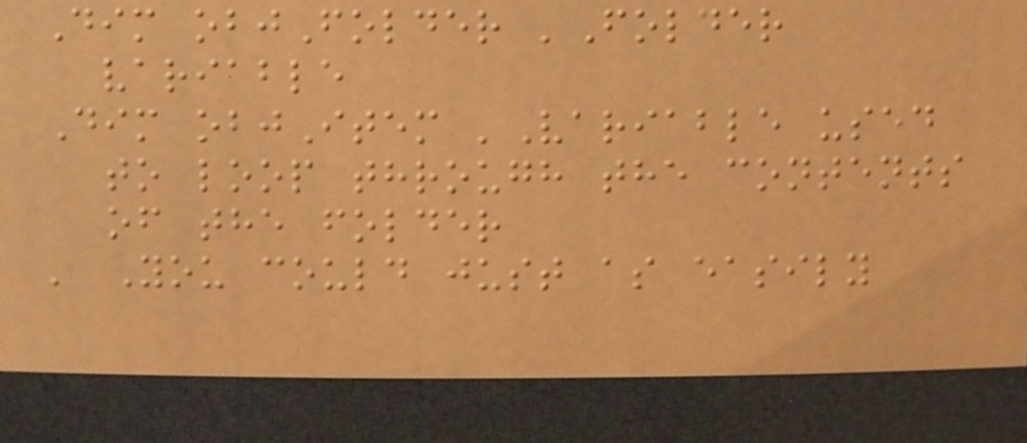Dim objFolder 'Folder
variable
Dim objItem 'Variable used
to loop through the contents
of the folder
' You could just as easily
